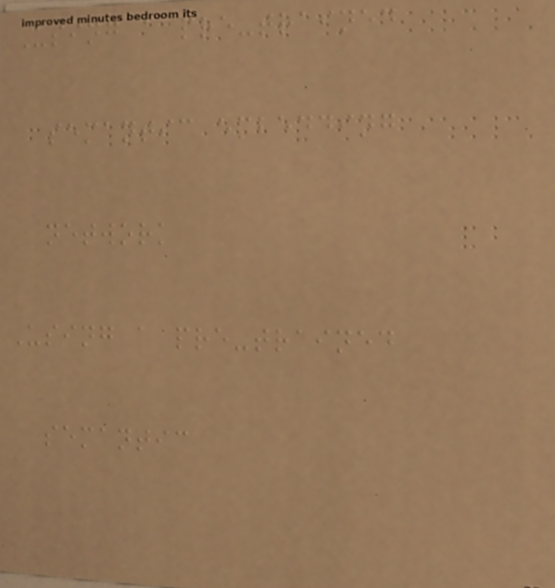Using a pre-trained
semantic embedding
network
Using a pre-trained
semantic
